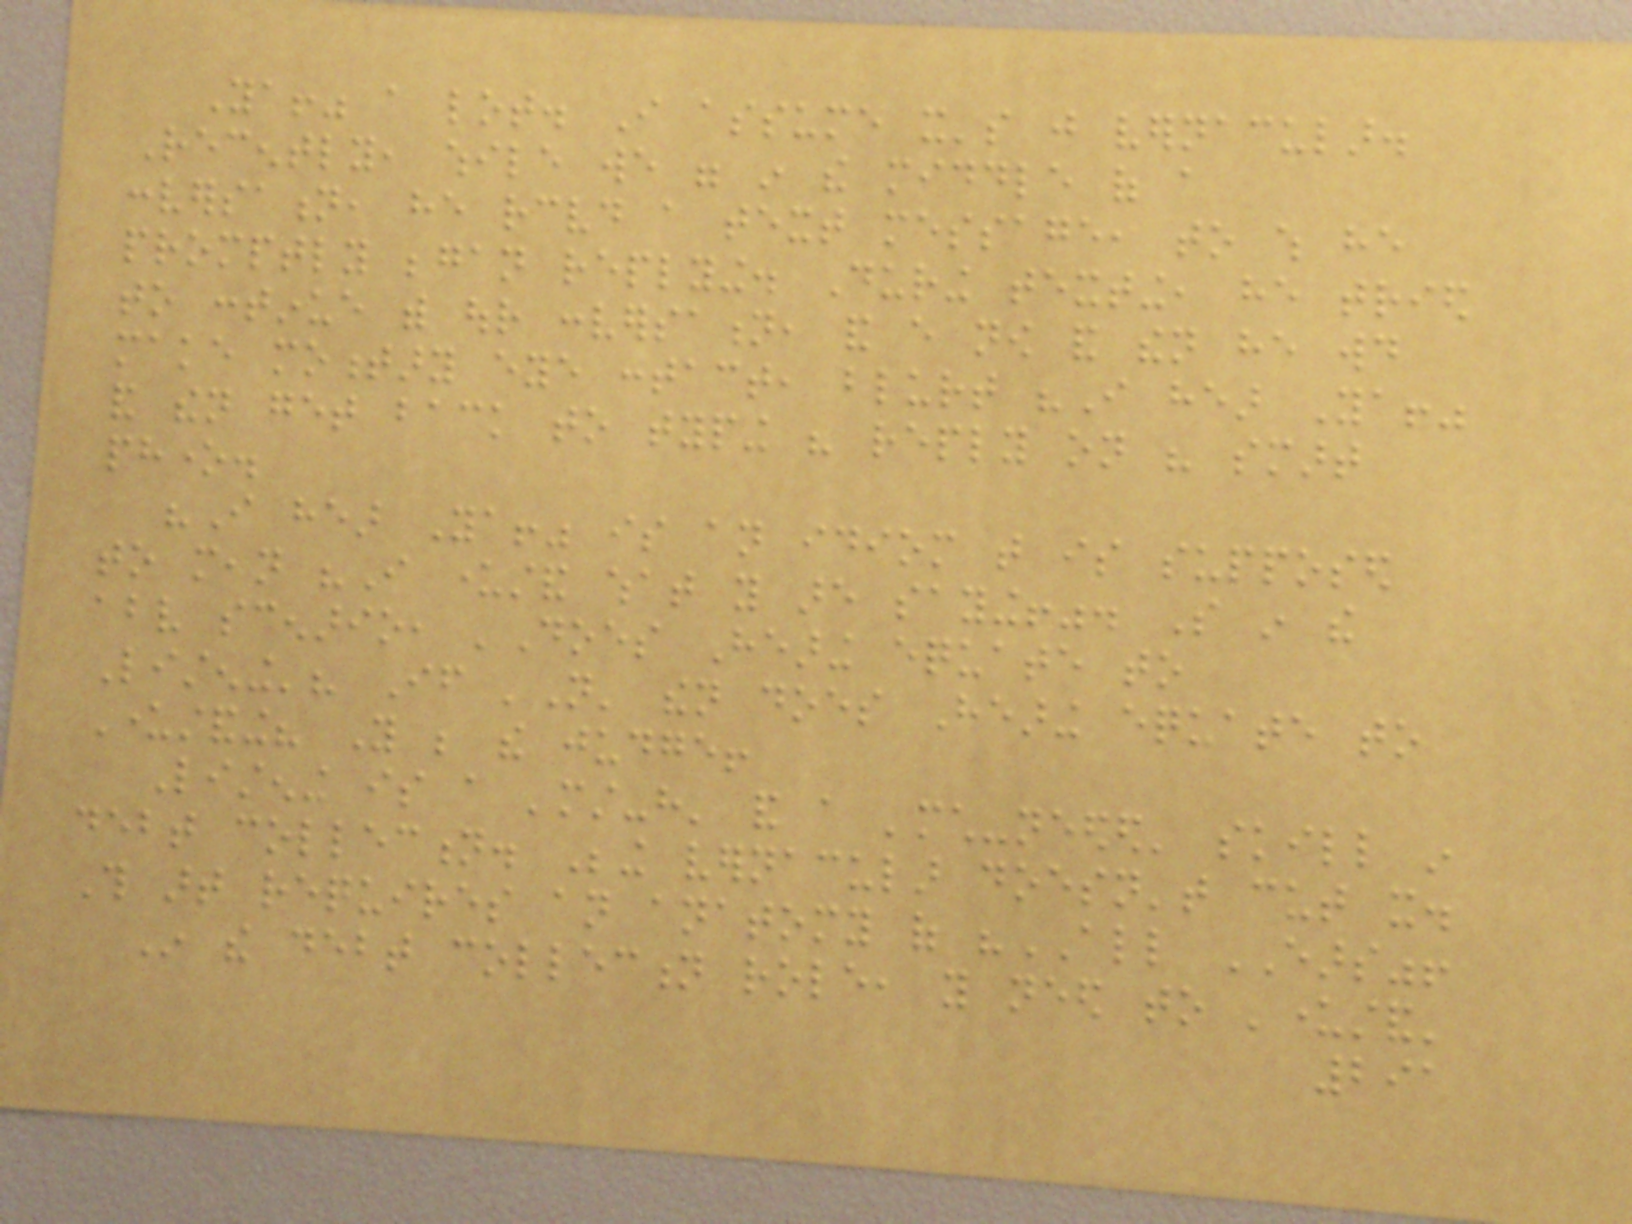Ya!" a lot. I assume it's just vernacular.
Recently, while we were in the middle of a
conversation, he received a text message, to which he
promptly began replying. During texting, he tried
to continue with our conversation, and every now and then he would
make momentary eye contact, blurt "I hear Ya!"
and then get back to typing his reply on his smart
phone.
"I hear Ya!" is an idiom that is supposed
to mean "I understand what you are saying!". So in the
above scenario, 'Does Hearing equate to
Listening'? If 'Not' then does Hearing equate to
Understanding? You be the judge!
Listening is a 'must-have' and a 'much-needed' skill in
debt collection. Being vernacular doesn't cut it.
This art requires an anatomy of "ALL EARS"!
In the debt collection role, you need to 'understand'
291
